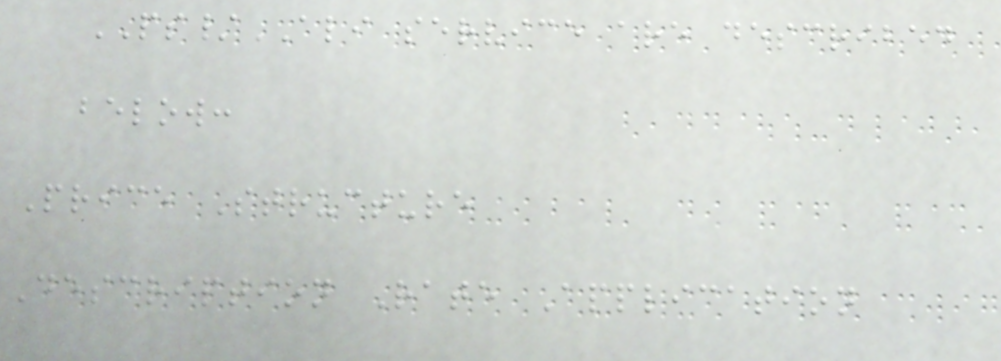PS/ALI service are described
below:
Price Structure
Description Rate Application
